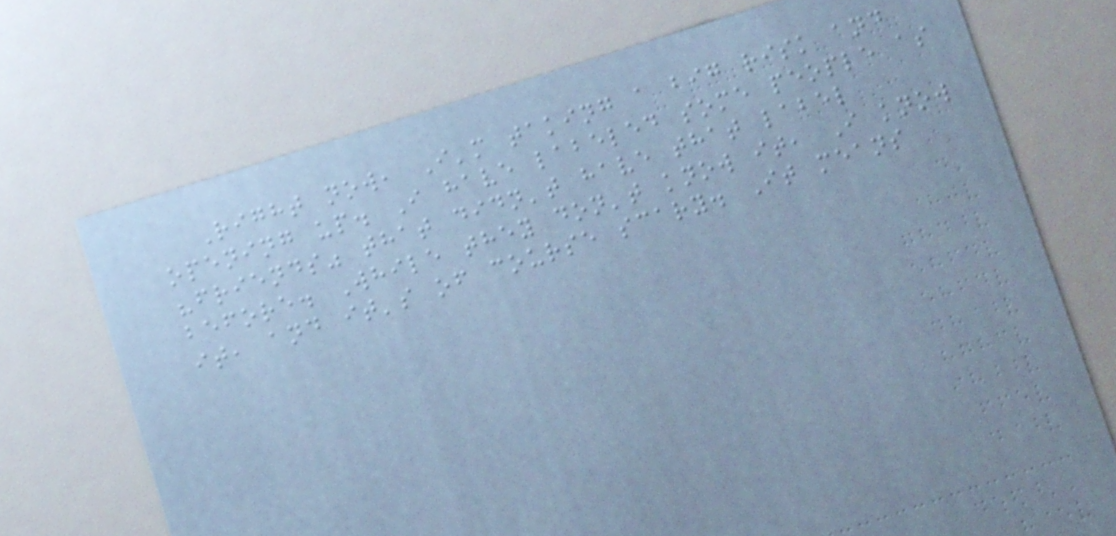Right now, I'm taking a big risk and
opening up. I have labeled some people as
"friends" that didn't have that label
before. While they don't know it, I know
it, and it's of course scary. It means
